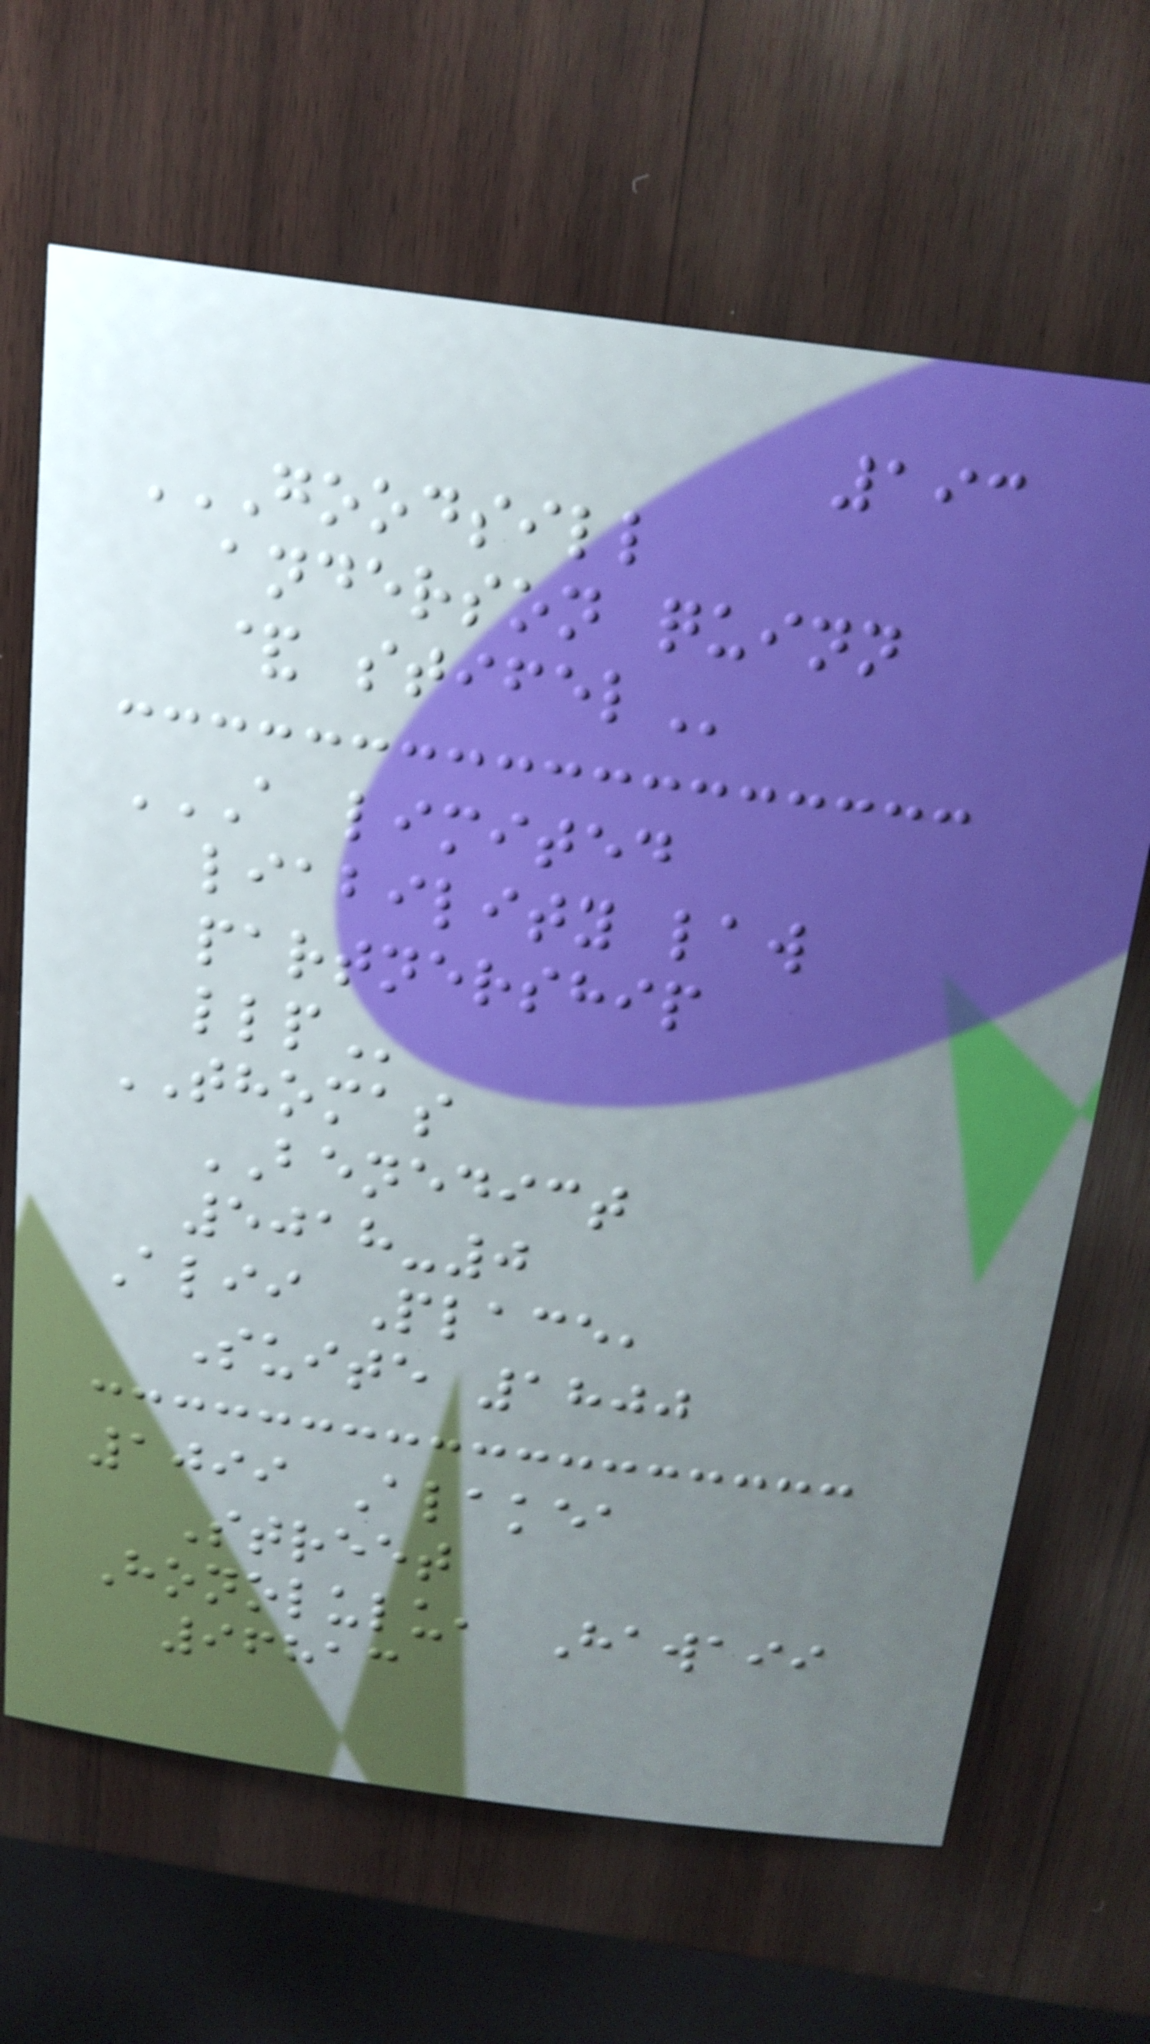193
GOODSILL
ANDERSON QUINN
& STIFEL
A LIMITED
LIABILITY LAW
PARTNERSHIP
LLP
THOMAS
BENEDICT
5018-0
Alii Place,
Suite 1800
1099 Alakea
Street
Honolulu, Hawaii
96813
